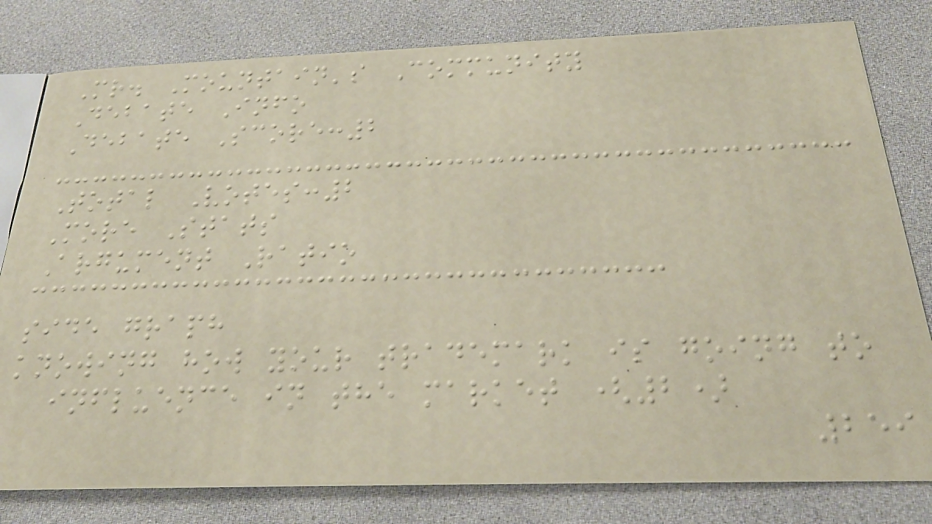Mr. Mountain's Community
Debate Info
Debate Score:2
Total Votes:2
More Stats
Argument Ratio
side graph
knowing how your trademark is going to
influence in the market (2)
259
